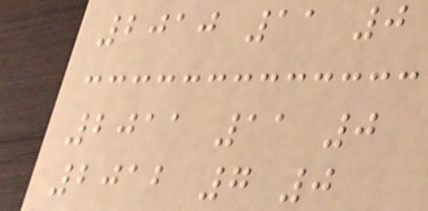2010 11 0
2011 11 0
2012 7 0
